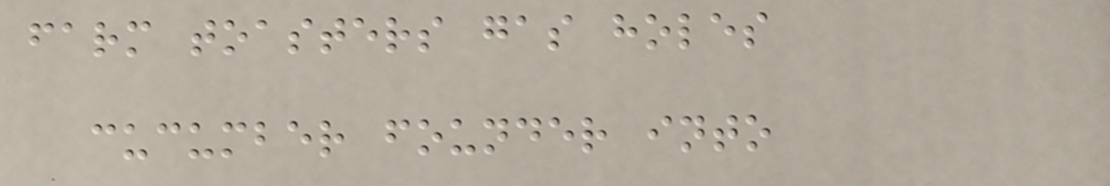farm toasters gas holes
cucumber founder into
